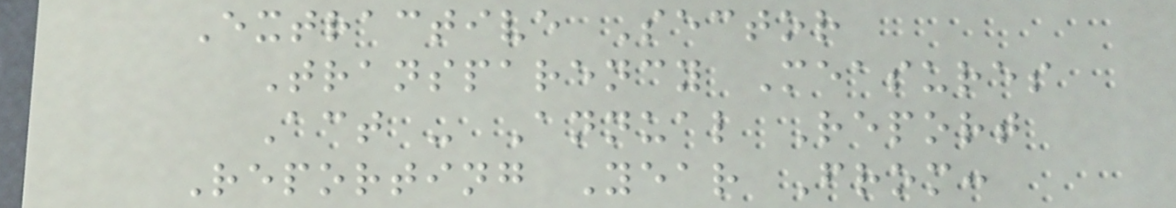Extractive Sector
Transparency Measures
Act - Annual Report
Reporting Year From:
